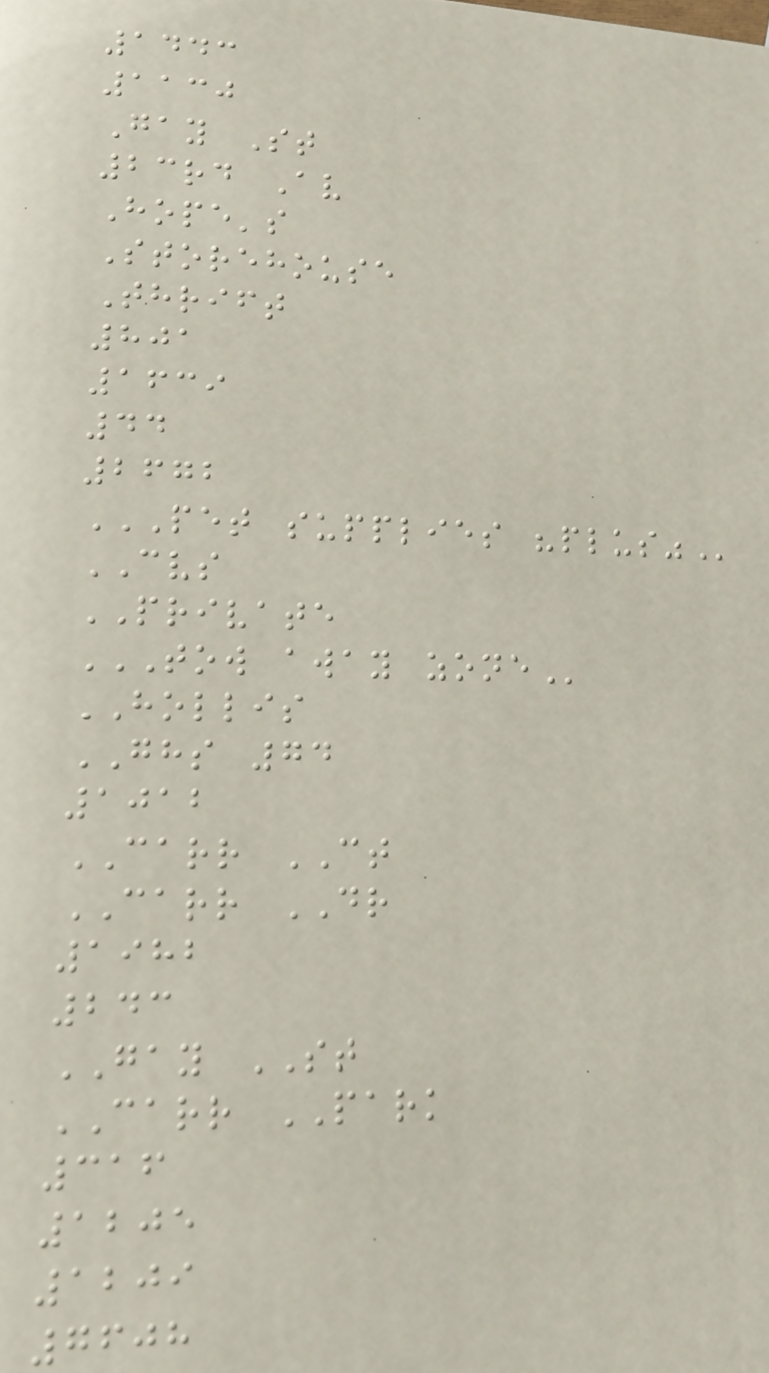1443
1130
Gay St
23rd Av
Hope's
Storehouse
Thrift
801
1639
44
2672
PET SUPPLIES "PLUS"
CVS
PRIVATE
TOW AWAY ZONE
HOLLIS
GHS 74
1012
CARR CT
CARR DR
1982
243
GAY ST
CARR PARK
316
1205
1209
7608
